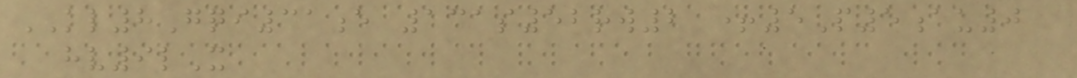KL8Gqi31e 131s52rw2 +5P5au0
hv9lX
